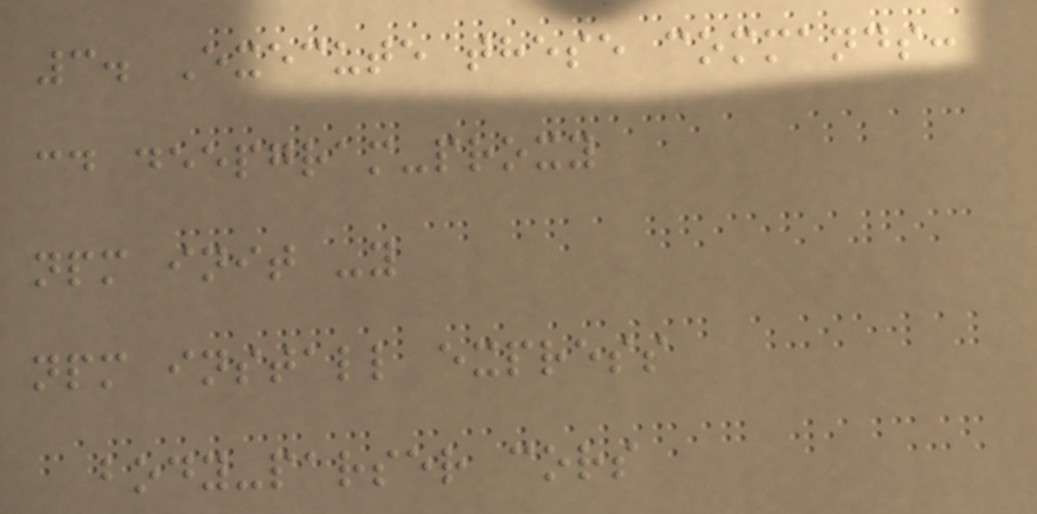3. Execute these commands:
cd deepgram-proxy
npm init -y
npm install express
body-parser cors
